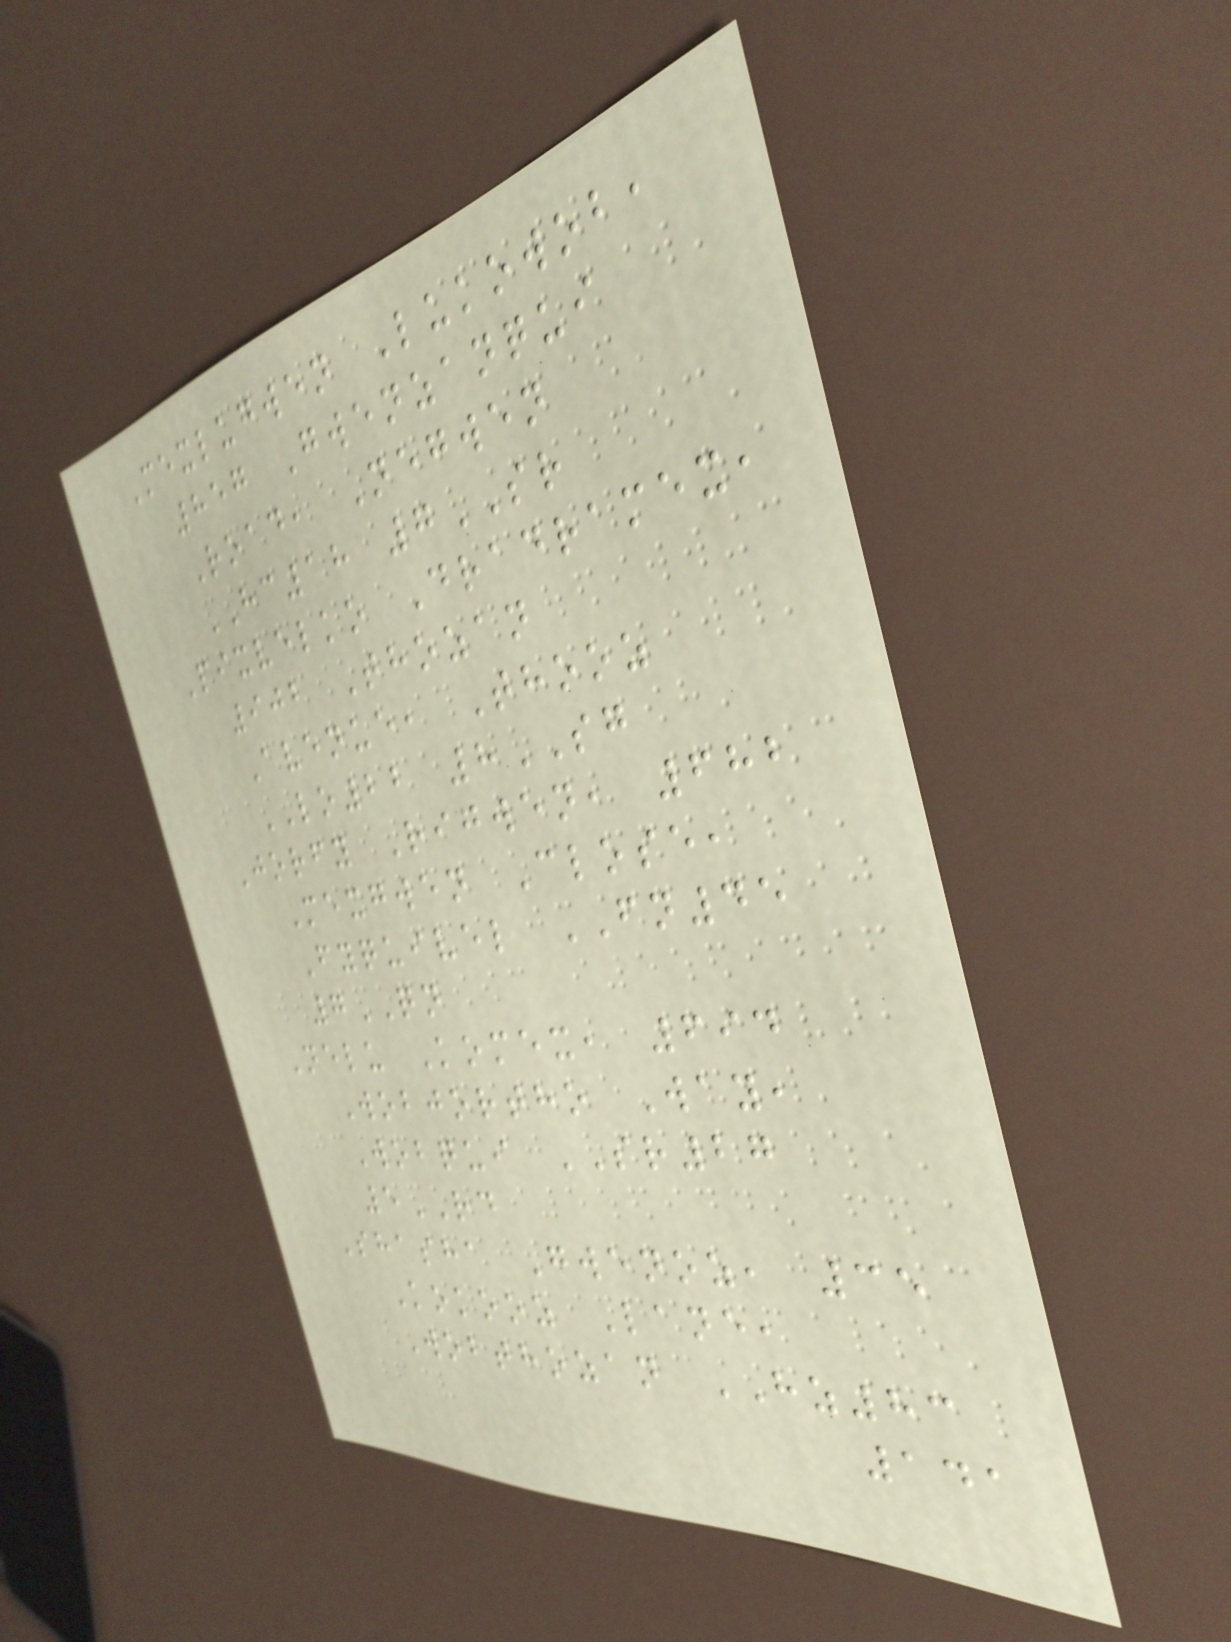Mexlugwen Lukowob,
857 Gwenzanqui
Road, Negwen
HC18 7SR
Pixvelko Dradramex,
902 Thozan
Avenue, Thooz
LO22 8SG
Jorfy Rigwen, 682
Mexgwen Close,
Fyquivel FN45
7QN
Nelu Komex, 694
Wobjortho Way,
Wobqui SR27
5RD
Shasha Gwenoz, 35
Kokooz Lane,
Wobthozan HZ83
141
